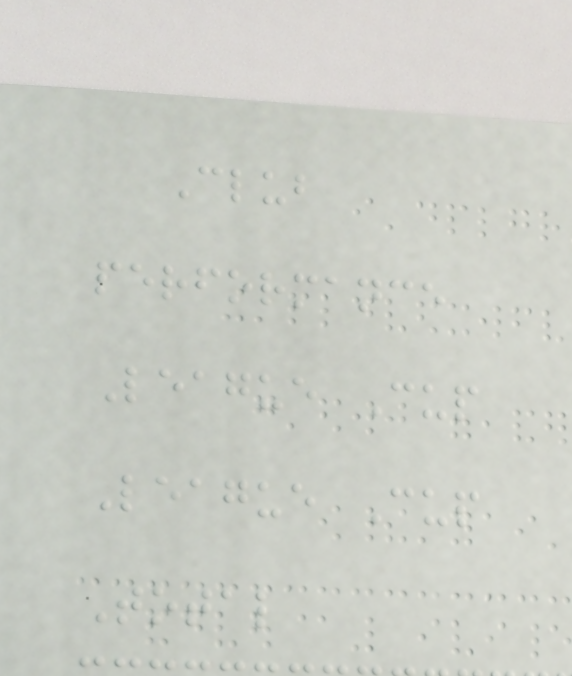Club
performance
League Cup
League Cup
Total
